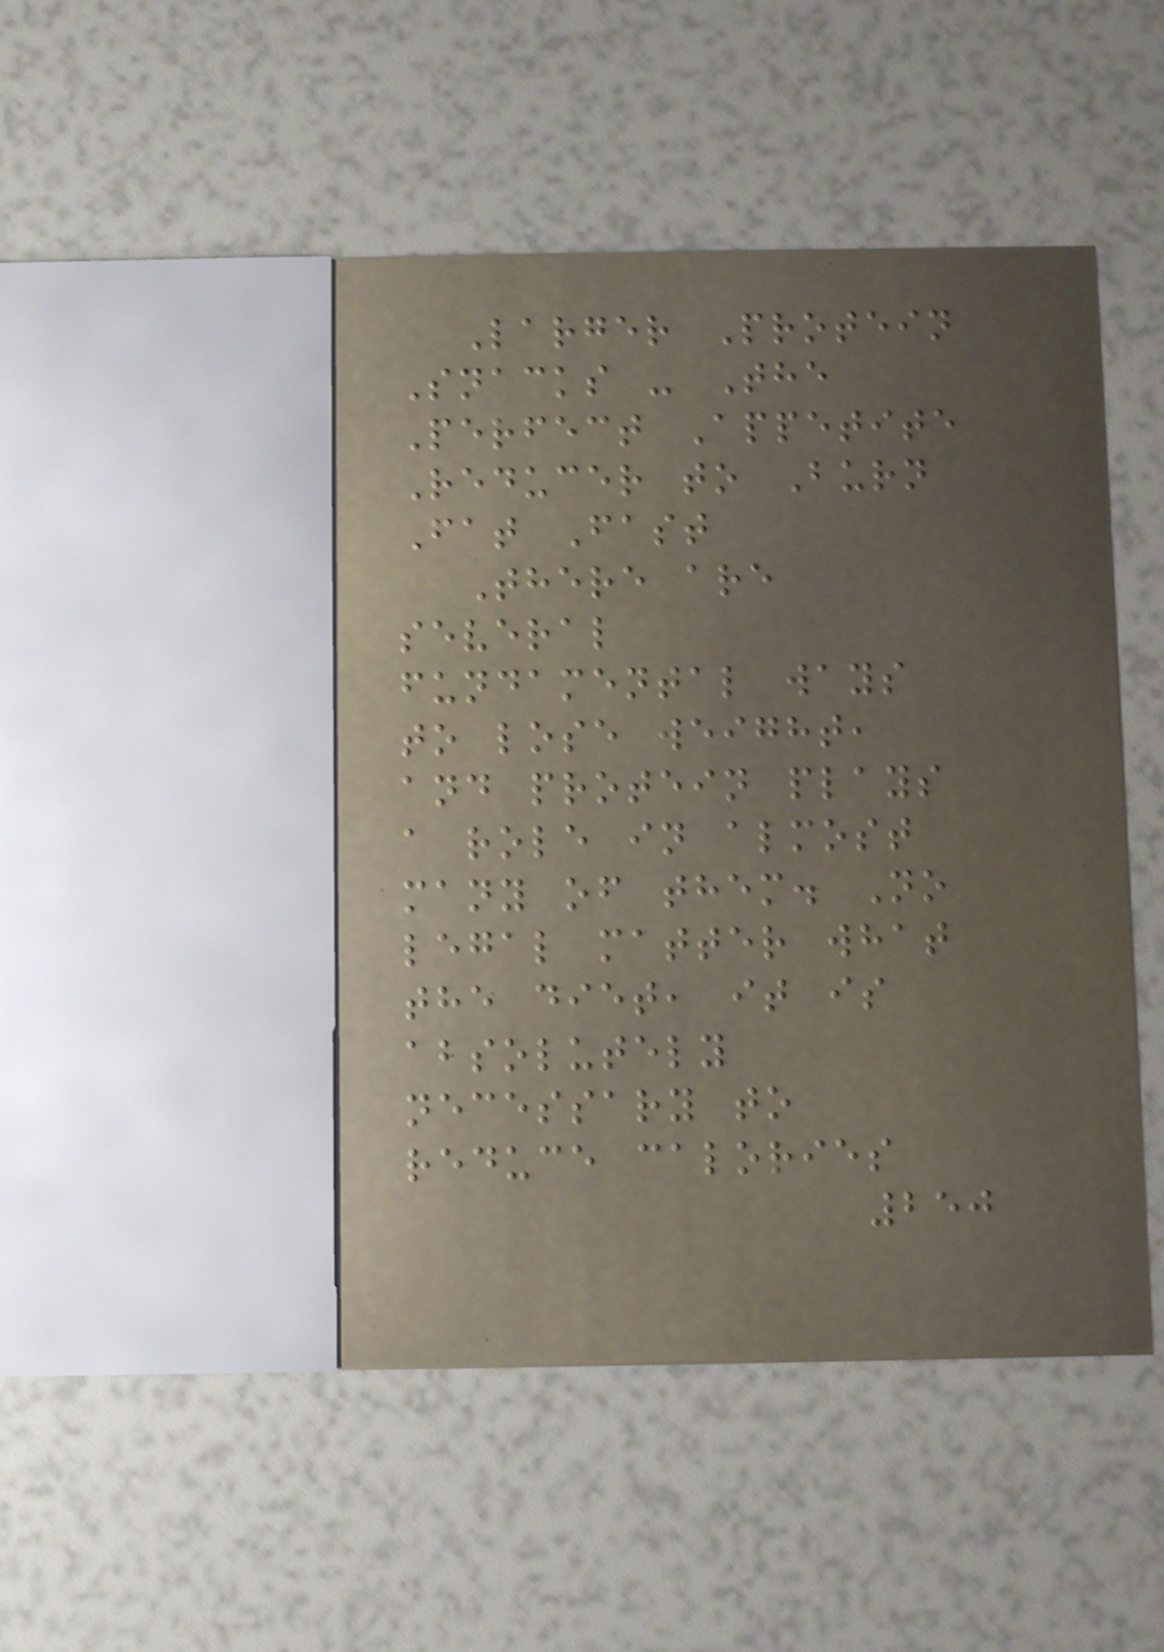Larger Protein
Snacks - The
Perfect Appetite
Reducer to Burn
Fat Fast
There are
several
fundamental ways
to lose weight,
and protein plays
a role in almost
many of them. No
legal matter what
the diet, it is
absolutely
necessary to
reduce calories
250
